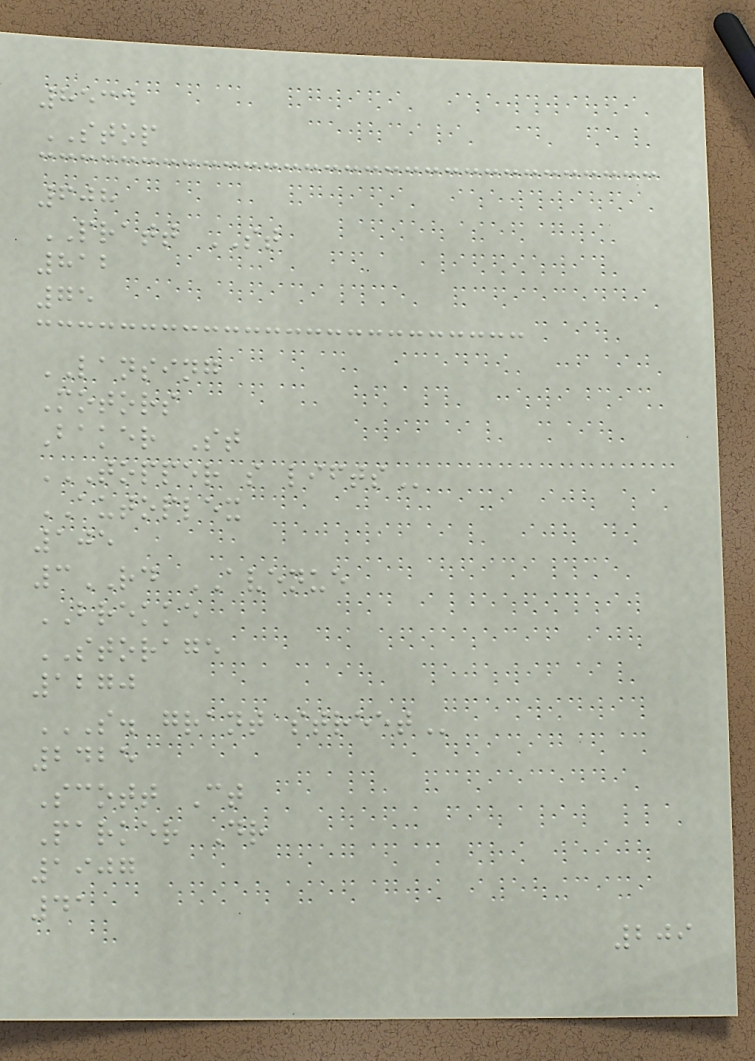8534
STOP
608
PRATT ST
812
75
LANSING
Motors
Baker St
TOPPER S LIFTS
AUTOPLEX
105
3RD AVENUE
BREKKE
STORAGE
1270
S. GRANT STREET
2425
Scott Ct
Parker Dr
1907
41
209
